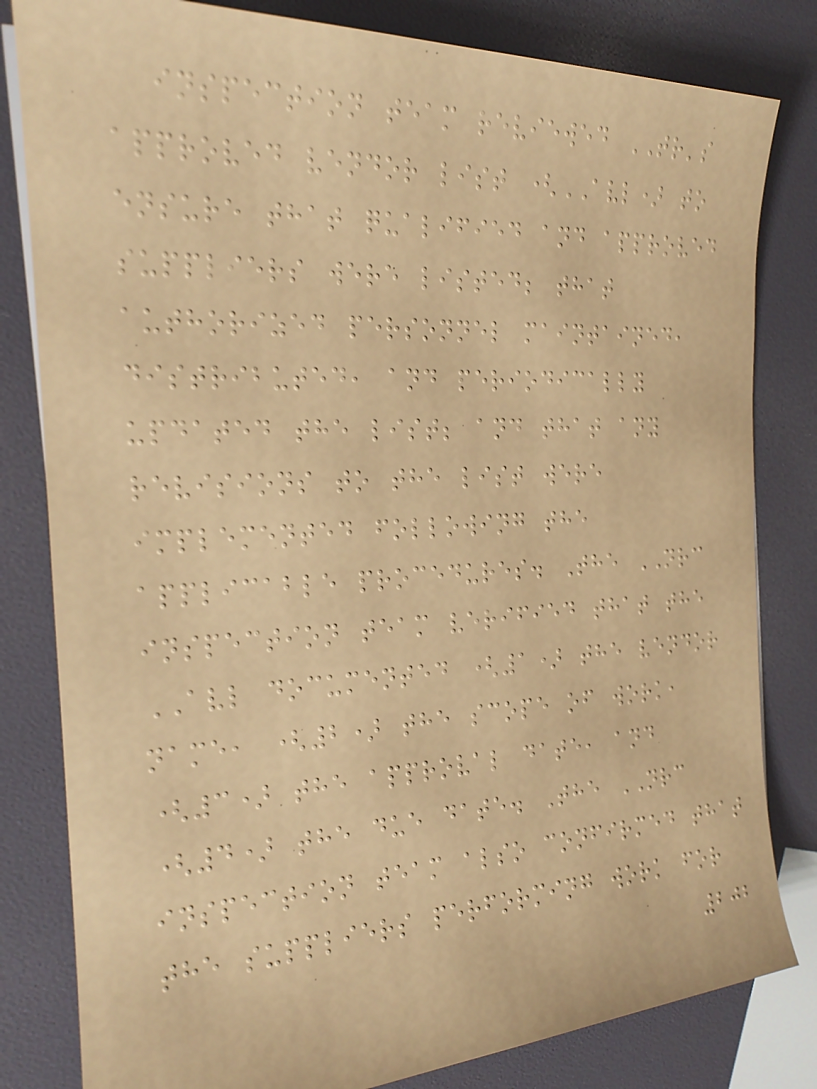inspection team reviewed TR's
approved vendor list (AVL) to
ensure that qualified and approved
suppliers were listed; that
authorized personnel maintained,
distributed, and periodically
updated the list; and that any
revisions to the list were
implemented following the
applicable procedures. The NRC
inspection team verified that the
AVL documented (1) the vendor
name, (2) the scope of work,
(3) the approval date, and
(4) the due date. The NRC
inspection team also confirmed that
the suppliers performing work for
202
